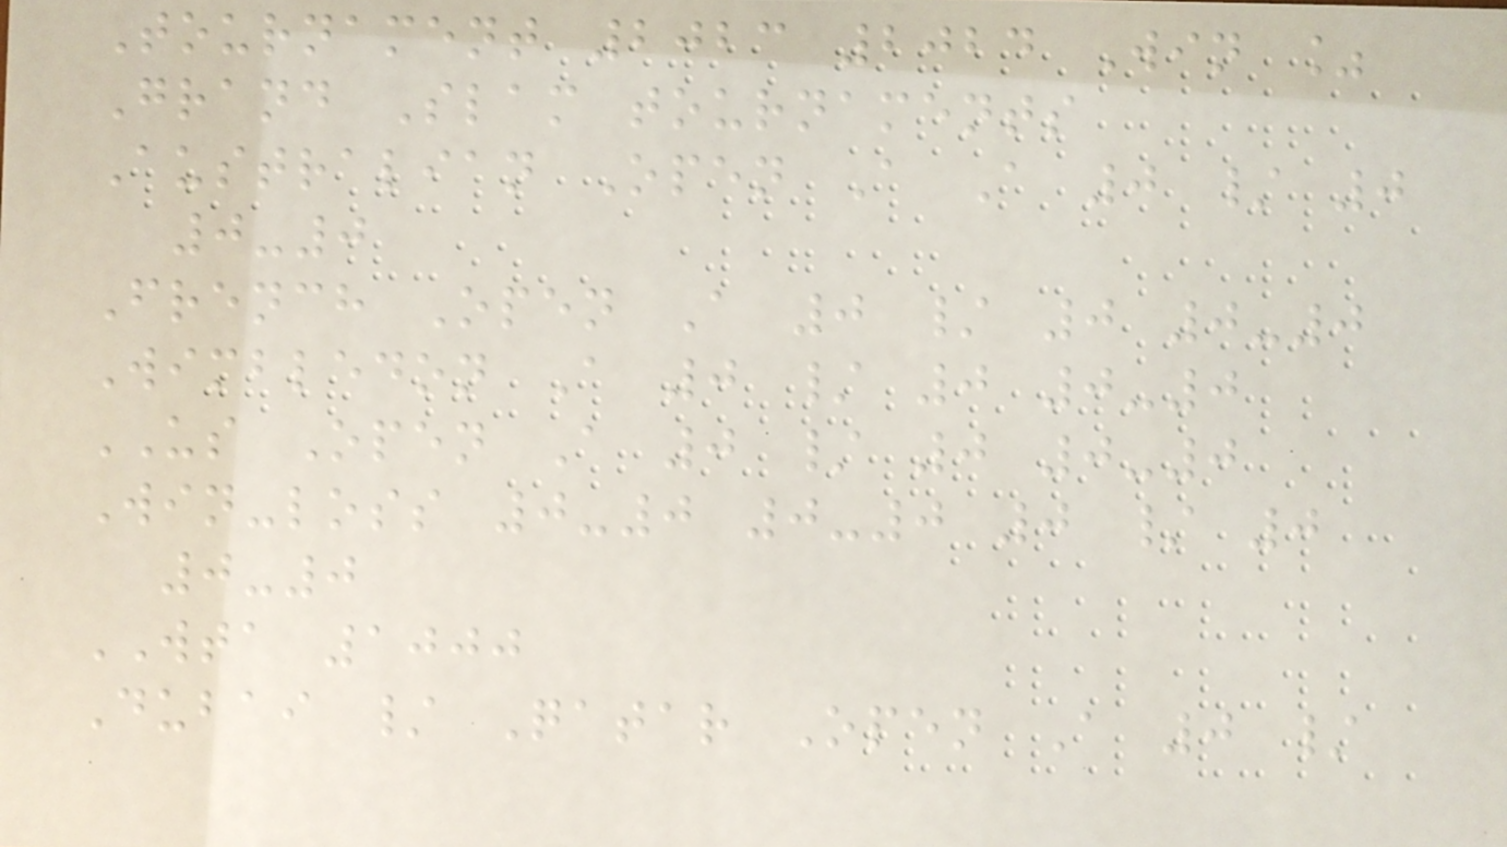Tournament 2023 2024 Win %
Grand Slam tournaments
Australian Open A A 0 / 0
0-0
French Open A 0 / 0 0-0
Wimbledon A 0 / 0 0-0
US Open A 0 / 0 0-0
Win-loss 0-0 0-0 0 / 0
0-0
WTA 1000
Dubai / Qatar Open A 0 /
